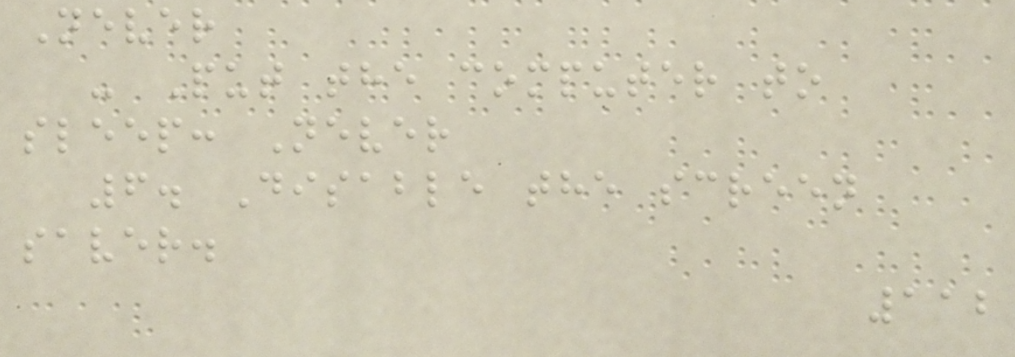Never
- Put the computer to
sleep: Never
6. Disable the screen
saver.
112
